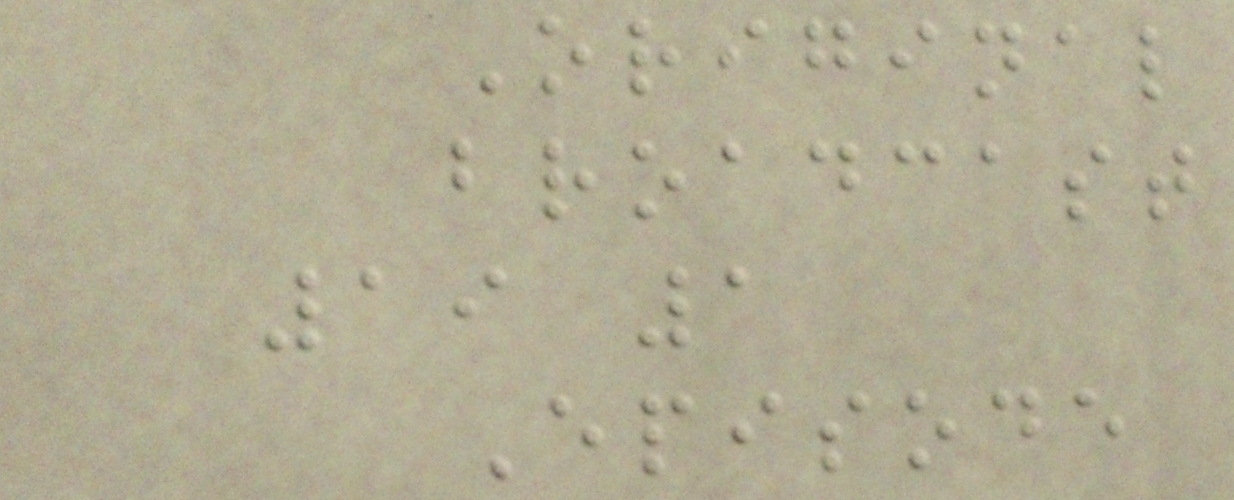Original
broadcast
19 1
Episode
